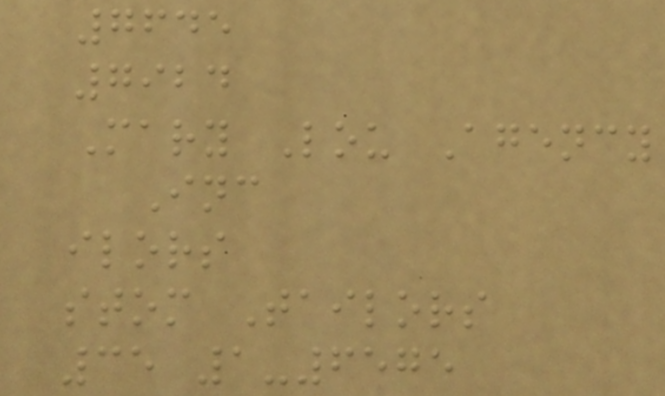7645
7924
Mary Lou Agency
Inc
ilors
stom Tailors
35 1-6575
